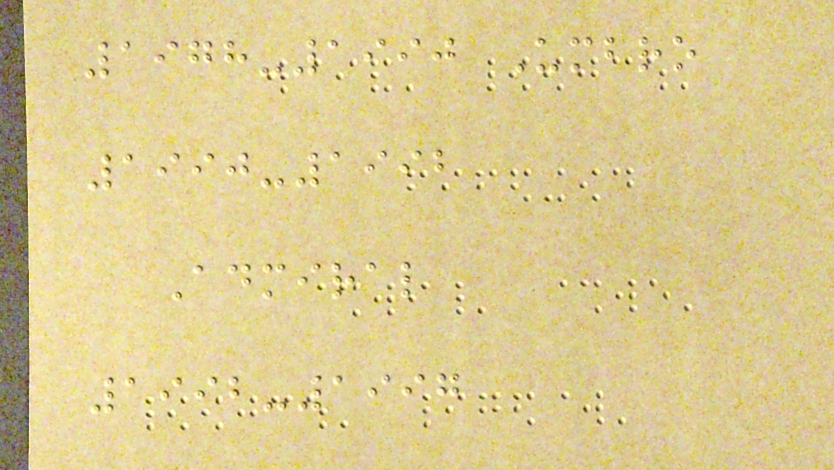1978-1990 Umbro
1990-1992
Admiral
1992-1997
